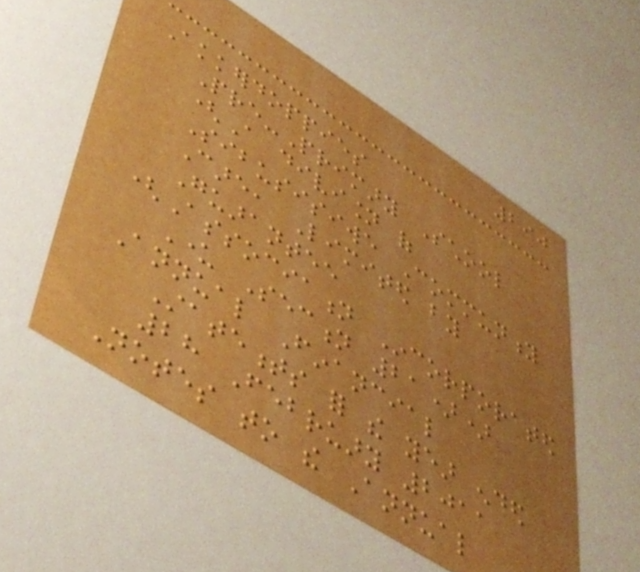290
Akkerdoppies
Pre-Primary School
(A division of
Sibusisiwe Community
Care, Limited by
Guarantee
(Association Incorporated
Under Section 21))
Annual Financial
Statements for the year ended
28 February 2011
Notes to the Annual
